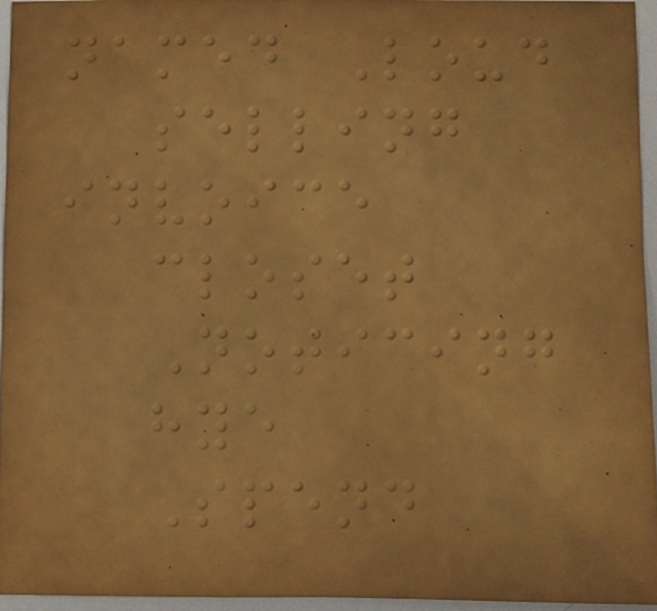named Loud
selling
invoice
closet
Noticing
hye
Spend
